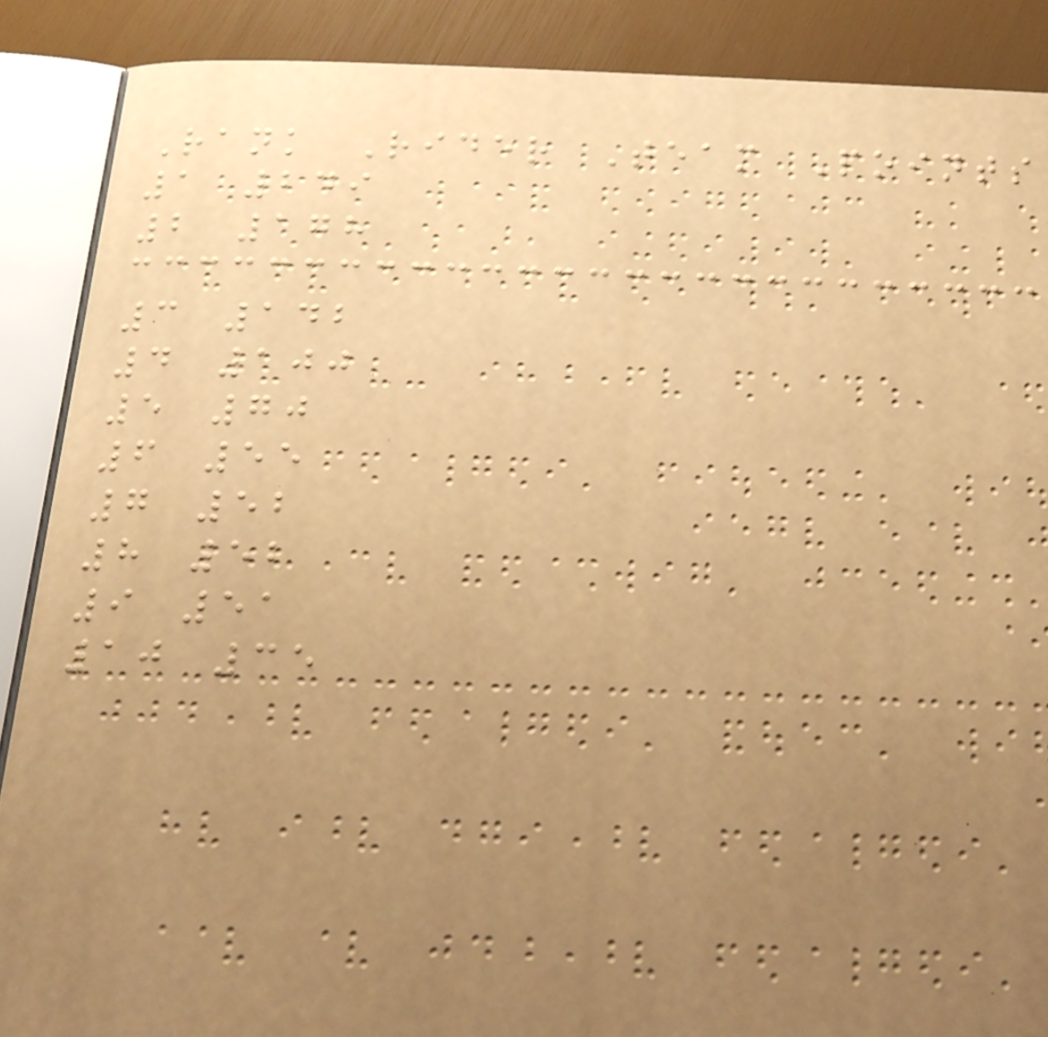Rank Rider Team Points
1 249
2 178
3 142
4 100
5 70
6 55
7 52
8 52
9 51
10 35
